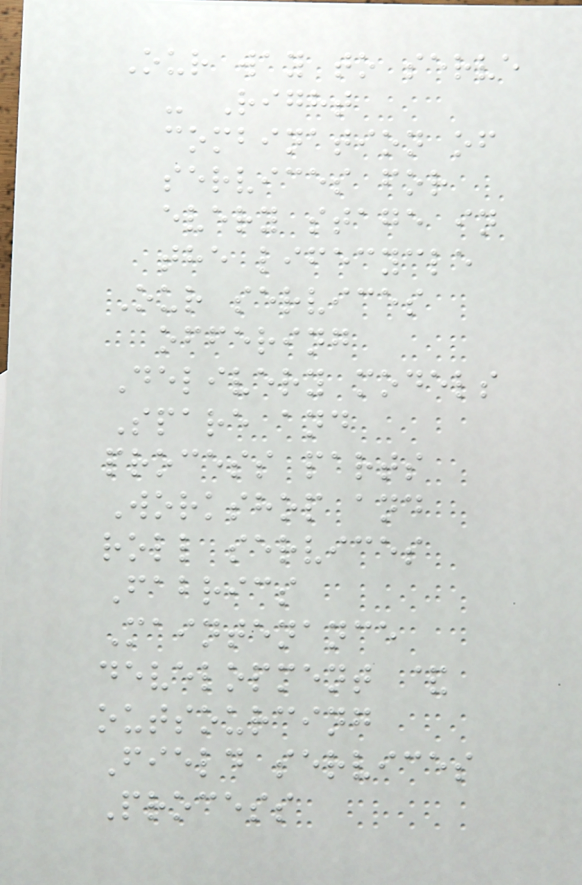Our way to serve
- Right
combination of
services for
every stage in
the lifecycle
Our services
offering
Delivery models
Spare and
process parts
Workshop and
roll services
Fabrics
Maintenance
development &
outsourcing
Field services
Process
